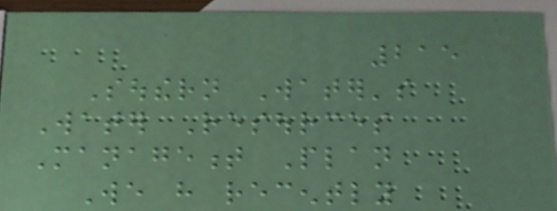215
Southern Water's
Water Resources
Management Plan
We have recently
